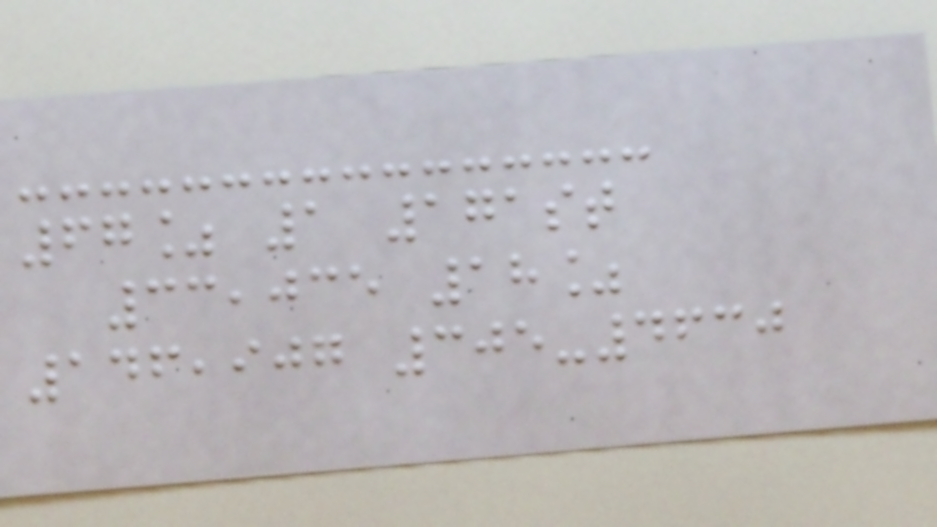67% 1 171st
33,035 18%
146,907 305-4630
